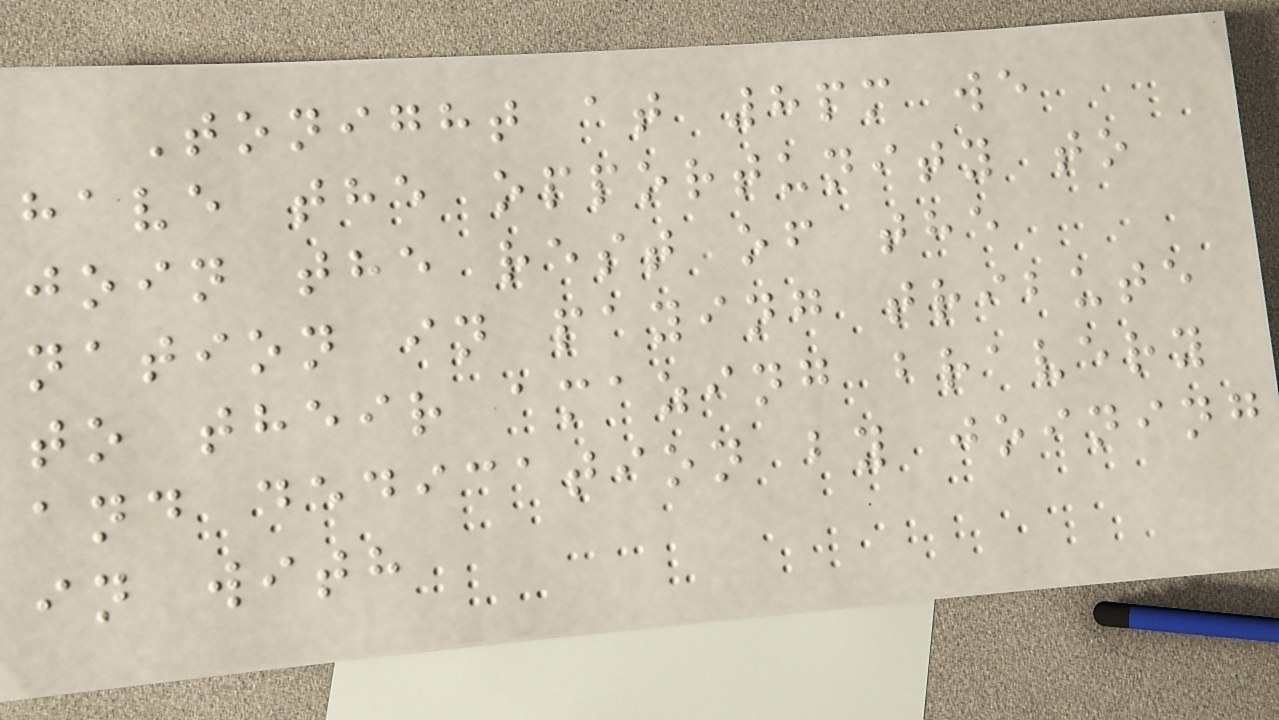Tonight at 8pm we
have the opportunity to
join the rest of the
nation in paying tribute
to their amazing bravery
and dedication by joining
in with
